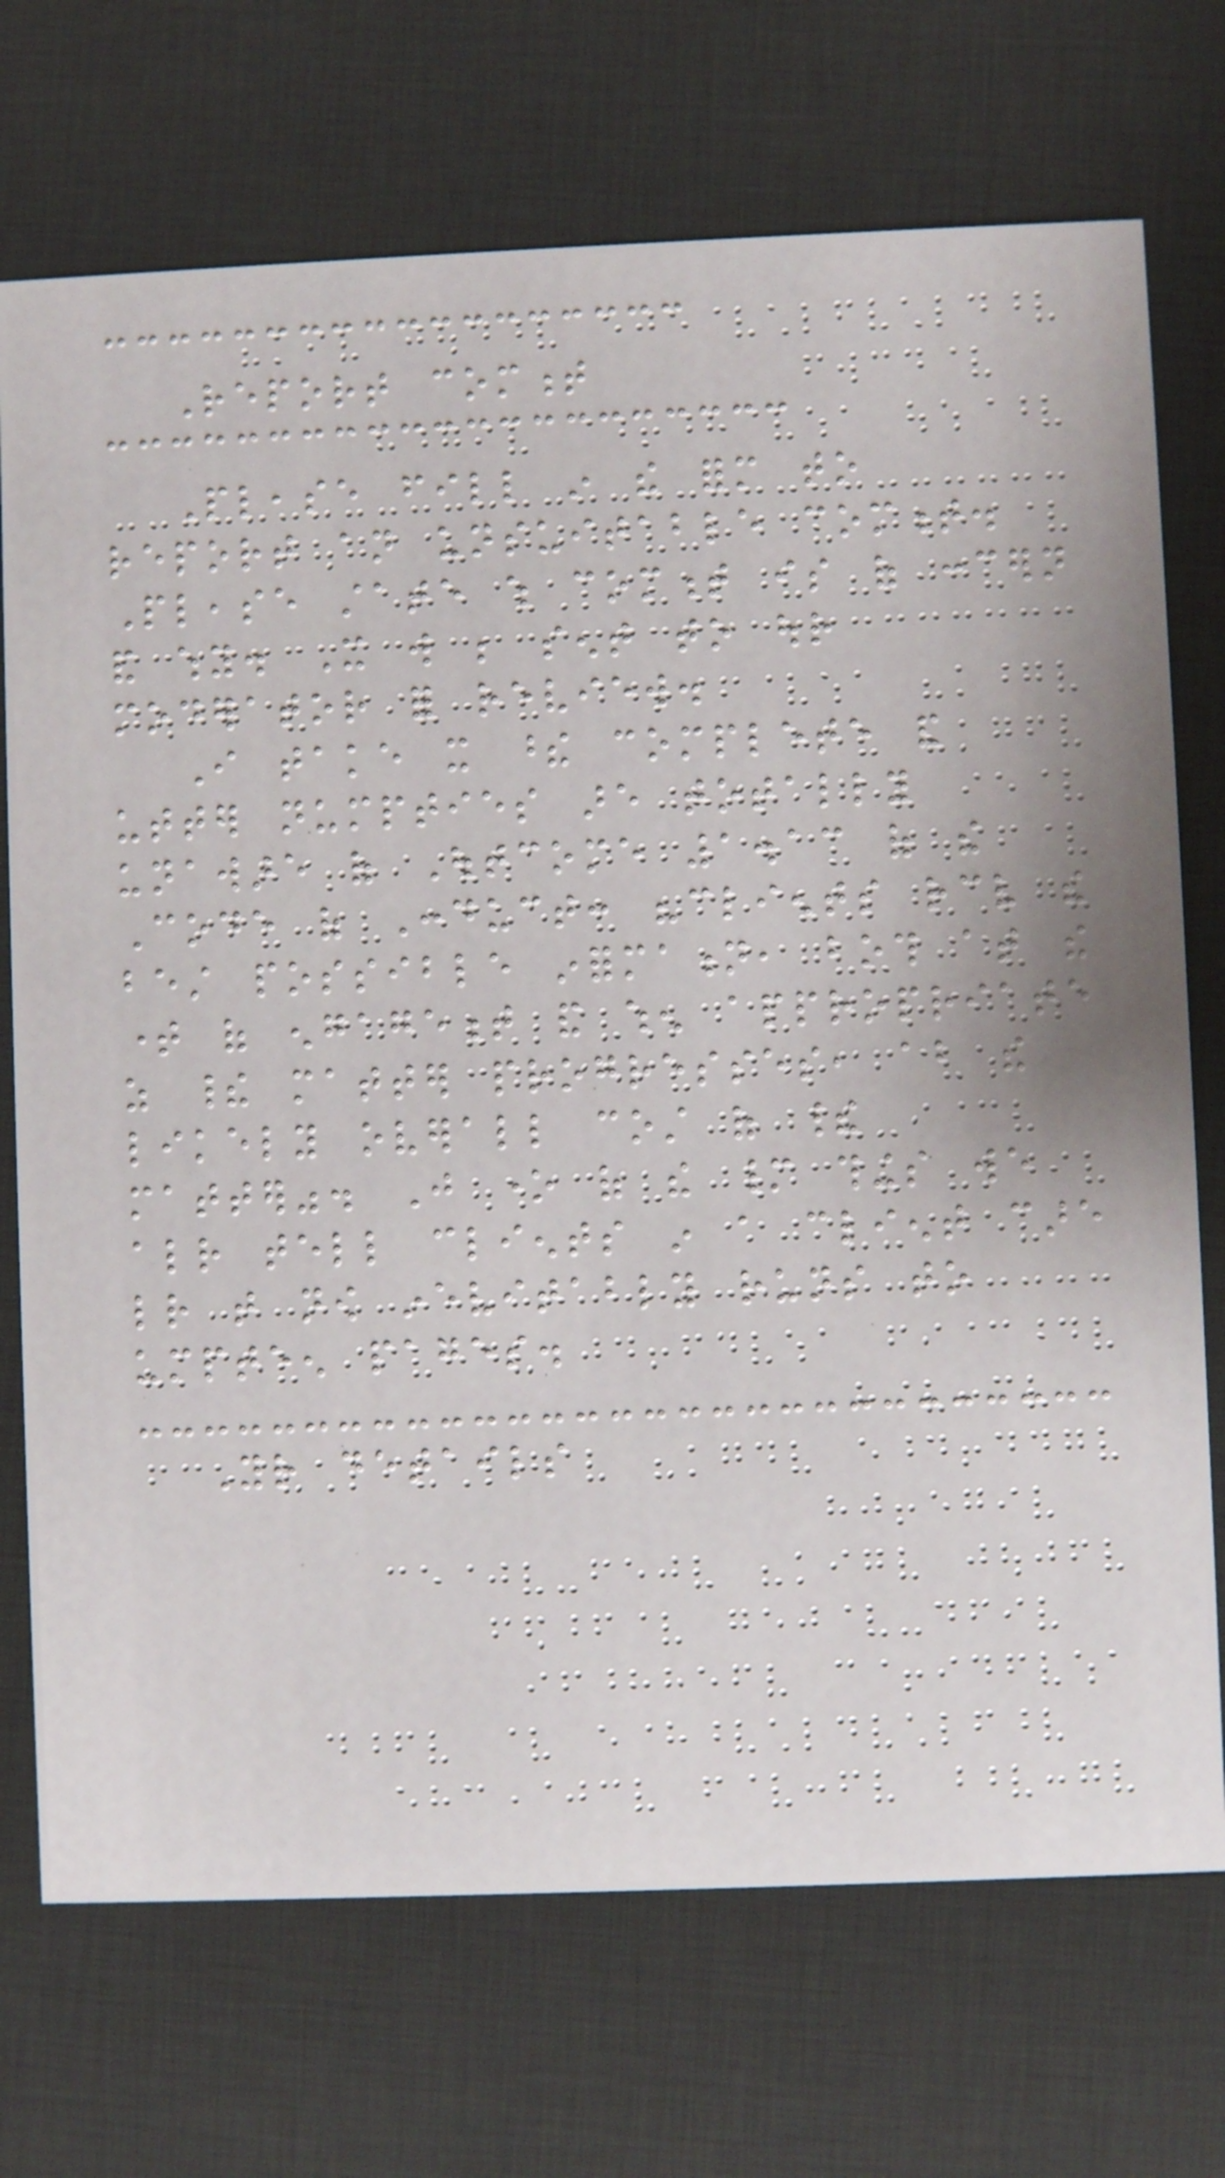Report comment
Please fill in the form to
report an unsuitable comment.
Please state which comment is of concern
and why. It will be sent to our
moderator for review.
I take it these complete and
utter numpties are totally
unaware of Outcome 1.13 of the
Code of Conduct: "clients receive the
best possible information, both at the
time of engagement and when appropriate
as their matter progresses, about the
likely overall cost of their
matter". Just one of the many things we
already tell clients in a client care
letter that now inevitably runs to
umpteen pages.
Your details
